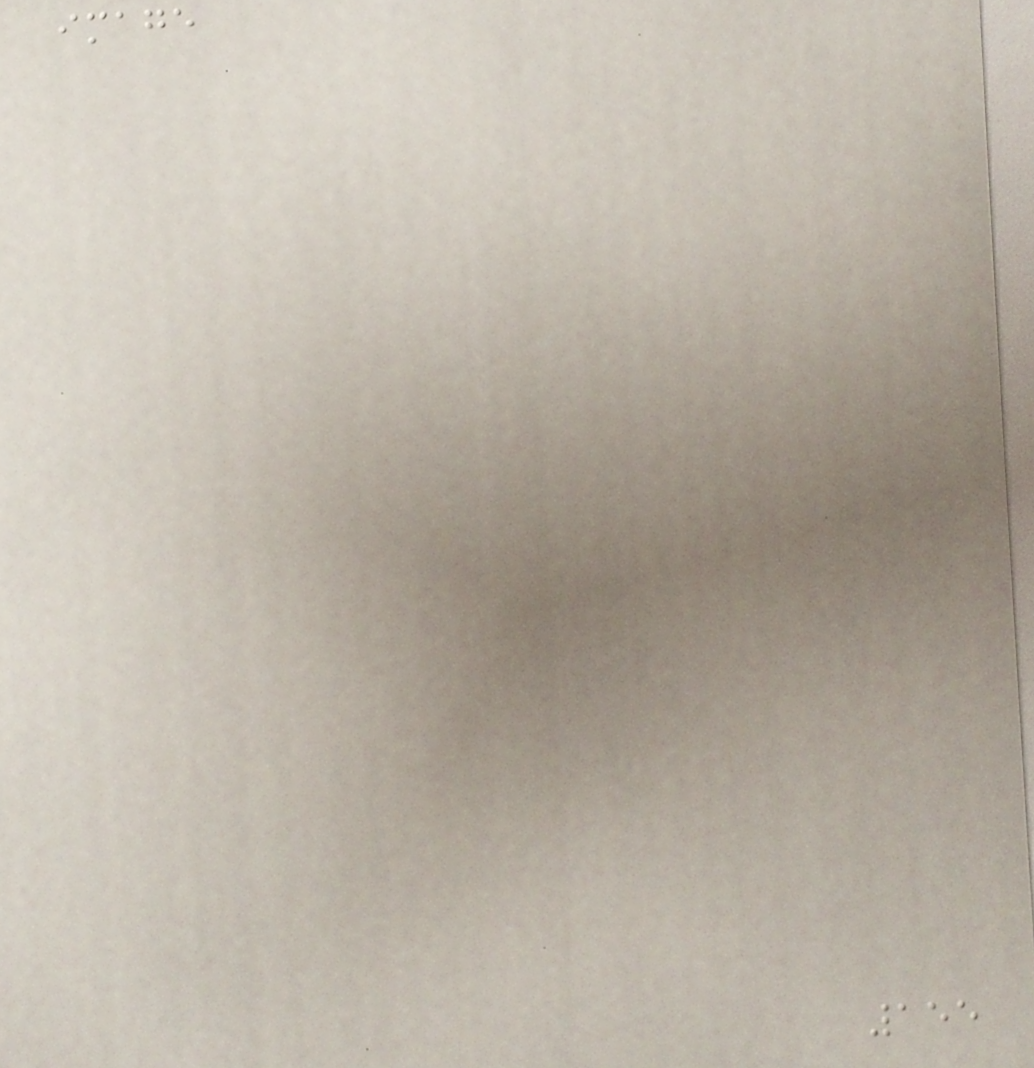image
155
